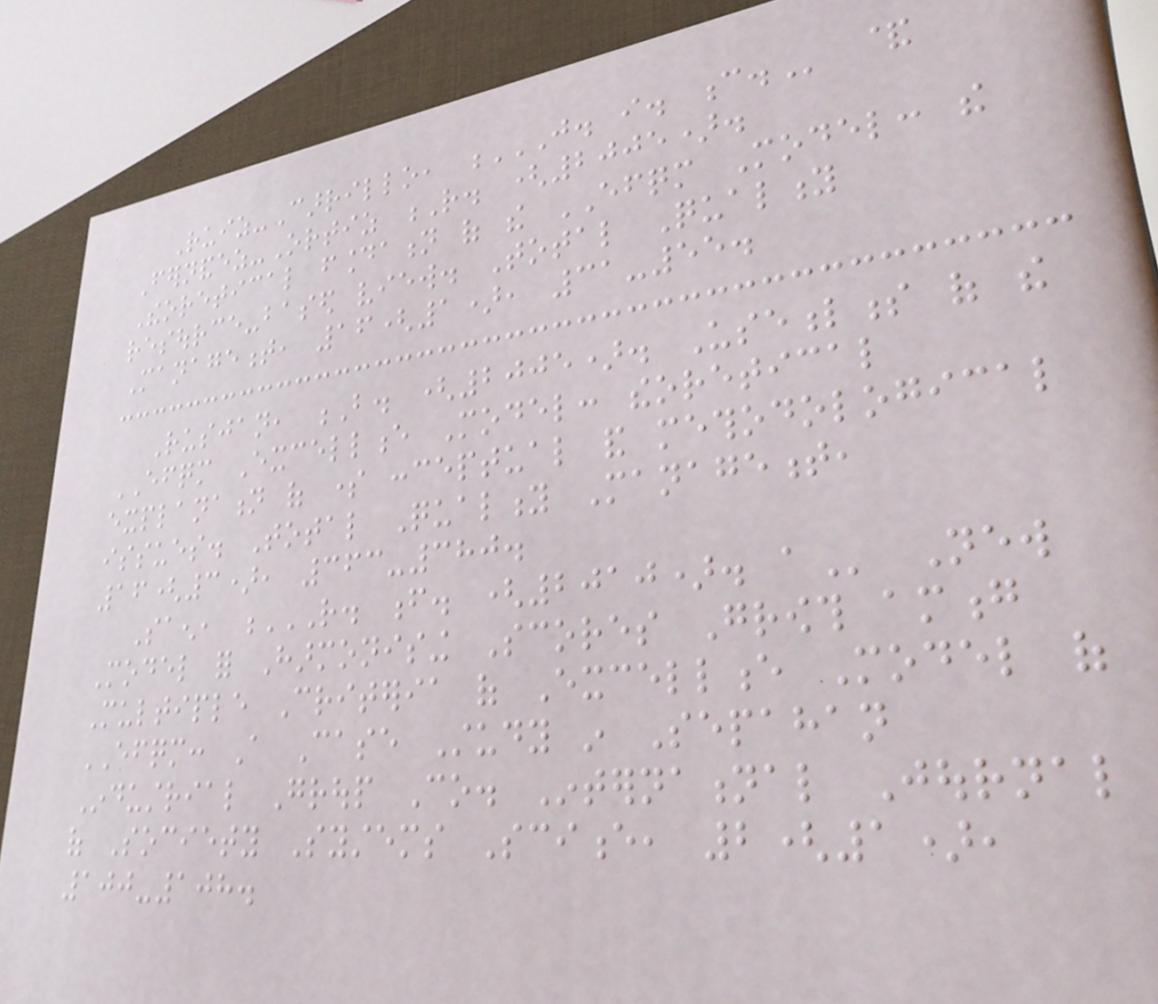Ruiz-Carrillo, J. I. C. &
Fernandez-Ortiz R. (2005).
Theoretical foundation of the EFQM Model: the
resource-based view. Total Quality
Management, 16(1), 31-55.
Rusjan, B. (2005). Usefulness of the
EFQM Excellence Model: theoretical
explanation of some conceptual and methodological
issues. Total Quality Management,
16(3), 363-380.
Saen, R. F. (2010). A New
Model for Harmonising Scores Growth among
Multiple Criteria of Excellence Model of
EFQM: A Case Study in Sepahan
Industrial Group Co. International Journal
of Society Systems Science, 2(1),
100-108.
